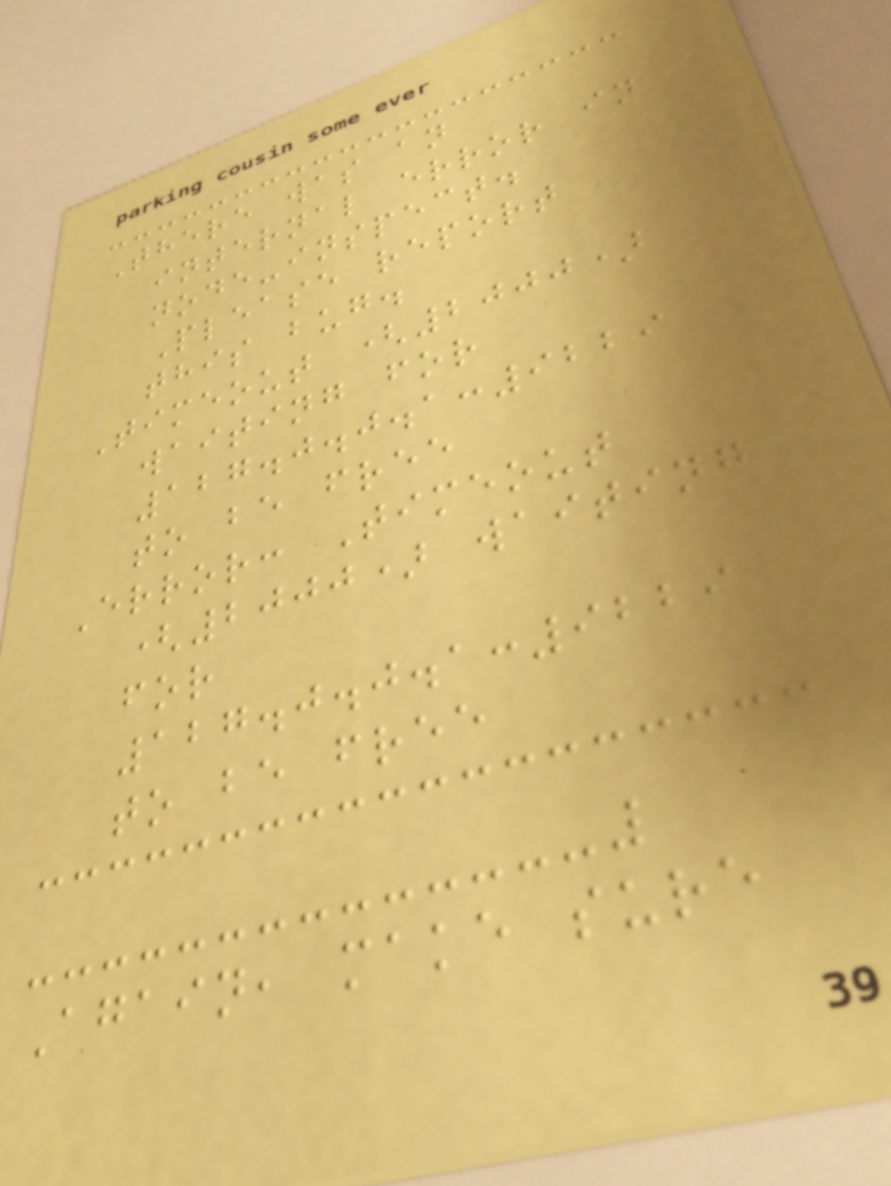There was an
internal error in
node-inspect.
Please report
this bug.
Timeout (2000)
waiting for
127.0.0.1:9229
to be free
Error: Timeout
(2000) waiting
for
127.0.0.1:9229
to be free
Again, make sure
